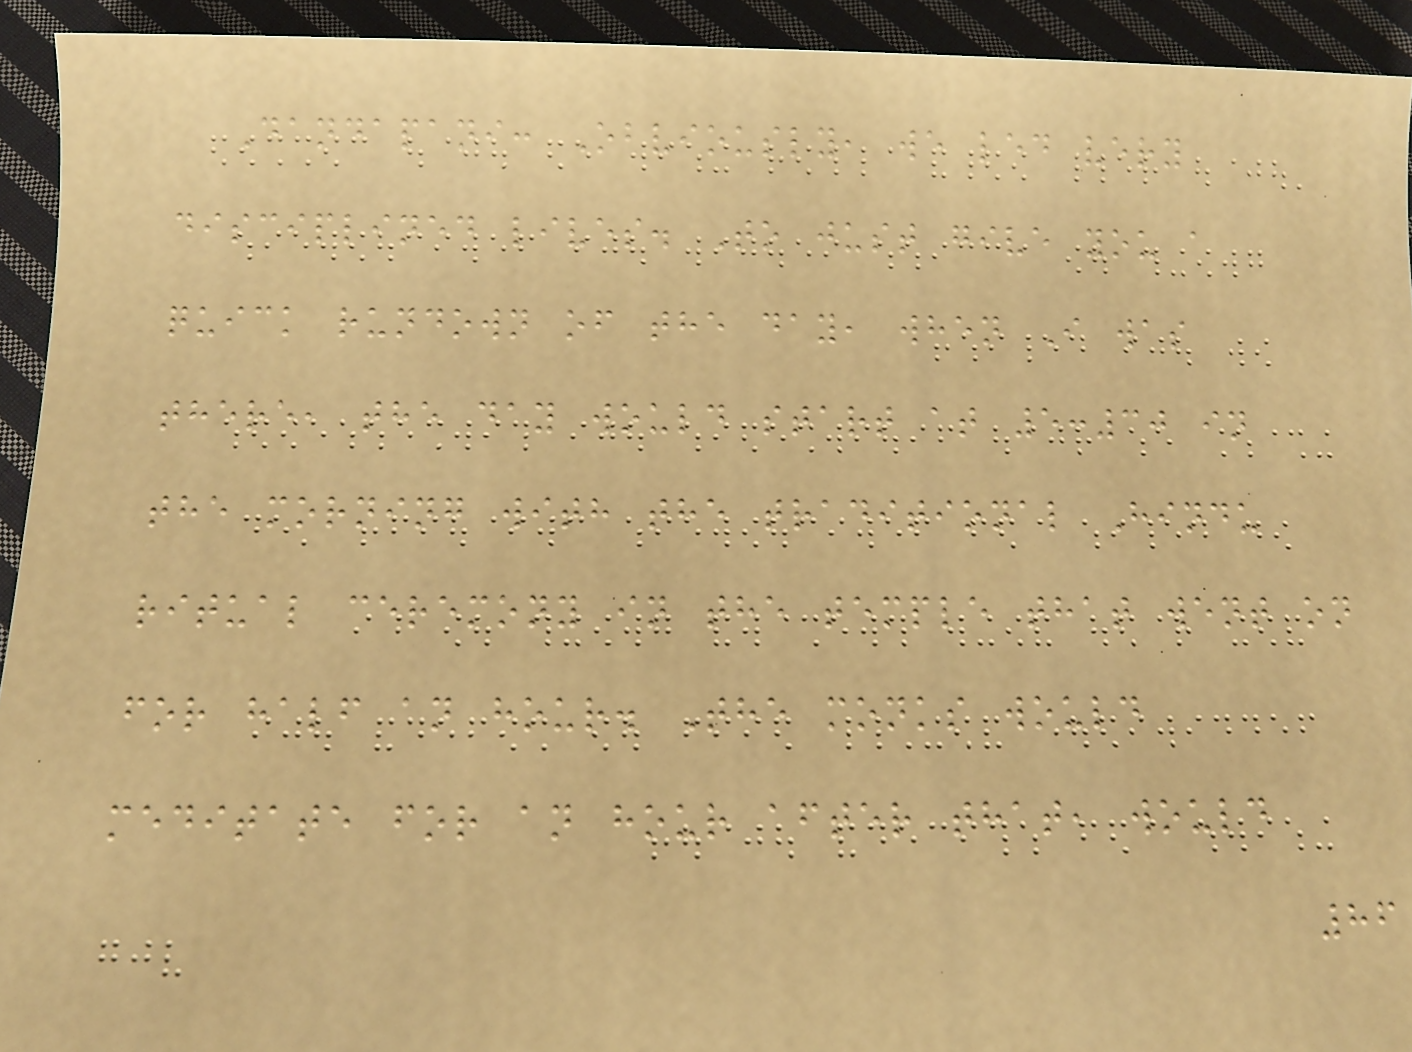Dandapani: Obviously, we led very
disciplined lives. To just give you a
quick rundown of the day, when I was
there, the day would start at 5:30 in
the morning with the traditional Hindu
ritual ceremony in the temple that went on
for half an hour. The monks would
meditate for an hour after that, would
86
